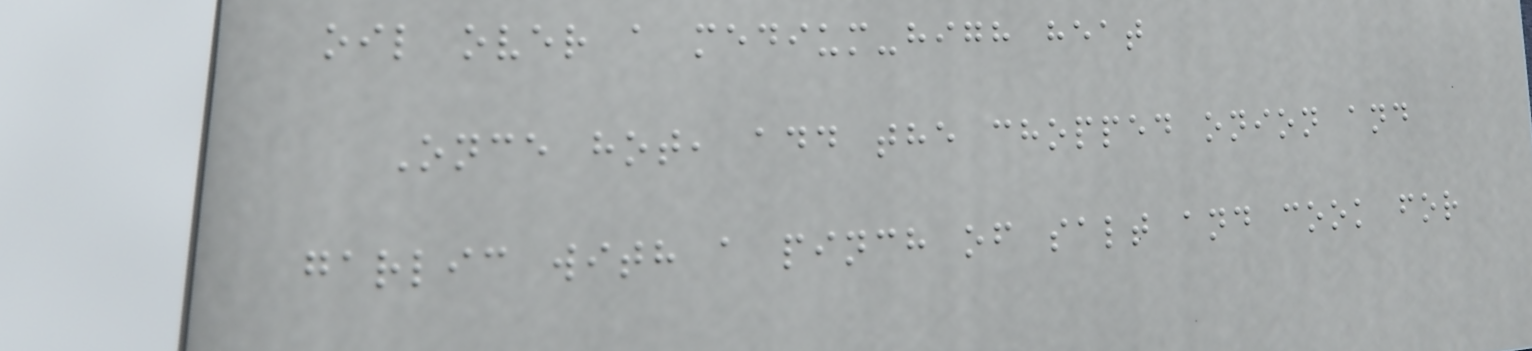oil over a medium-high heat
Once hot, add the chopped onion and
garlic with a pinch of salt and cook for
